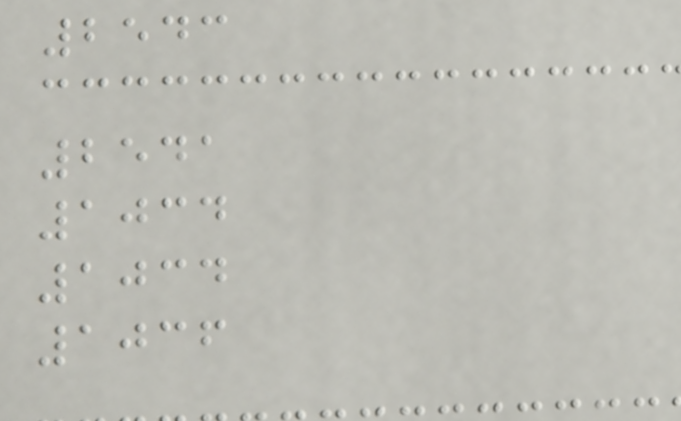2543
2541
1034
1034
1036
